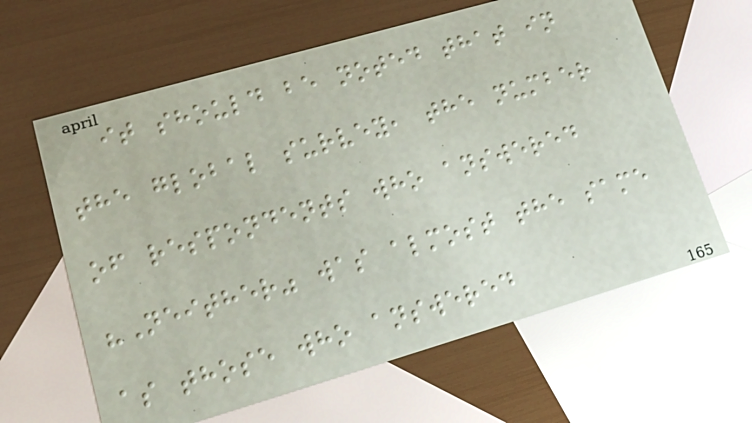it should be noted that in
the global survey, the number
of respondents who answered
"Neither" was almost the same
as those who answered
